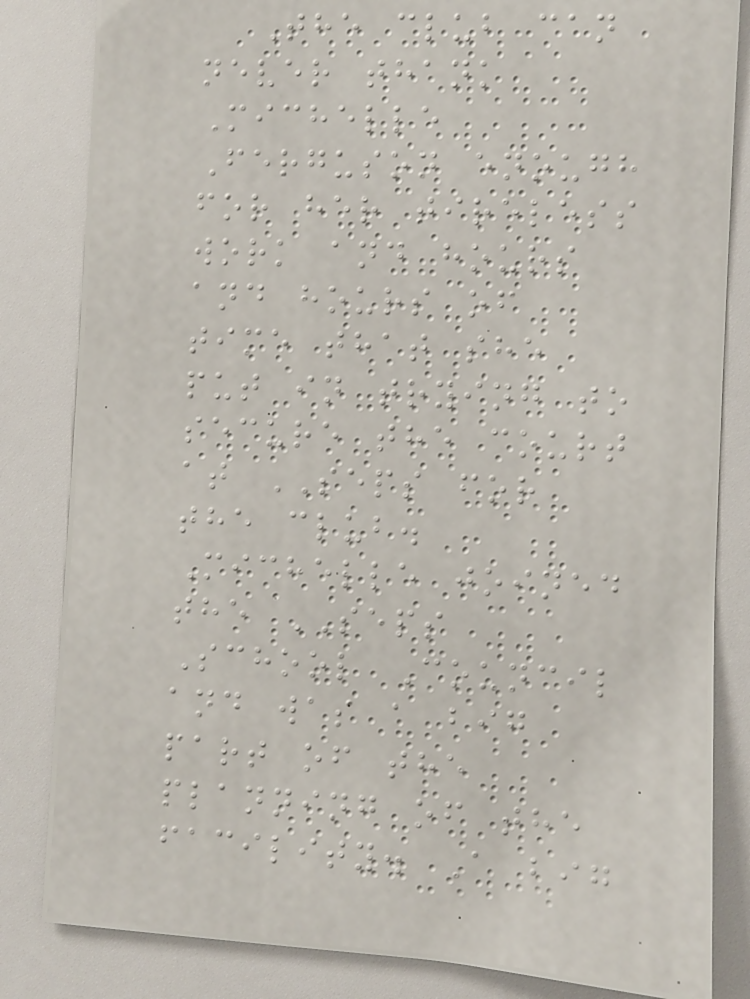The club can
never thank
Michelle
Ferguson enough
for her tireless
work and hours
and hours of
time that she
put in trying to
secure the court
at SEPS for
the club.
Michelle joined
the SEPS
School Council
and was a big
part of the
planning of the
facility. A big
